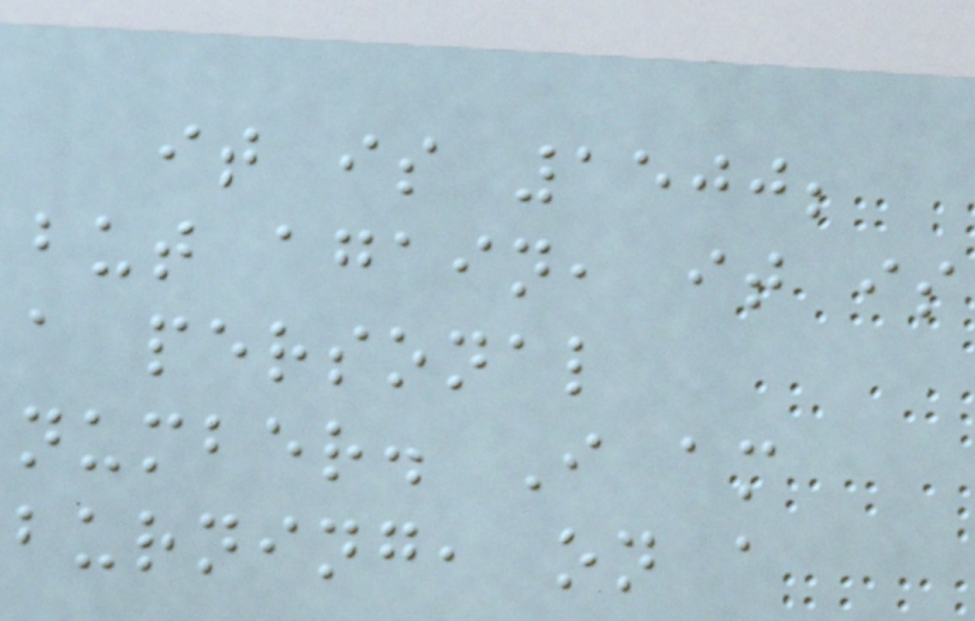it is 1500;
but again, it is
a personal
number. I am
burning, on a
